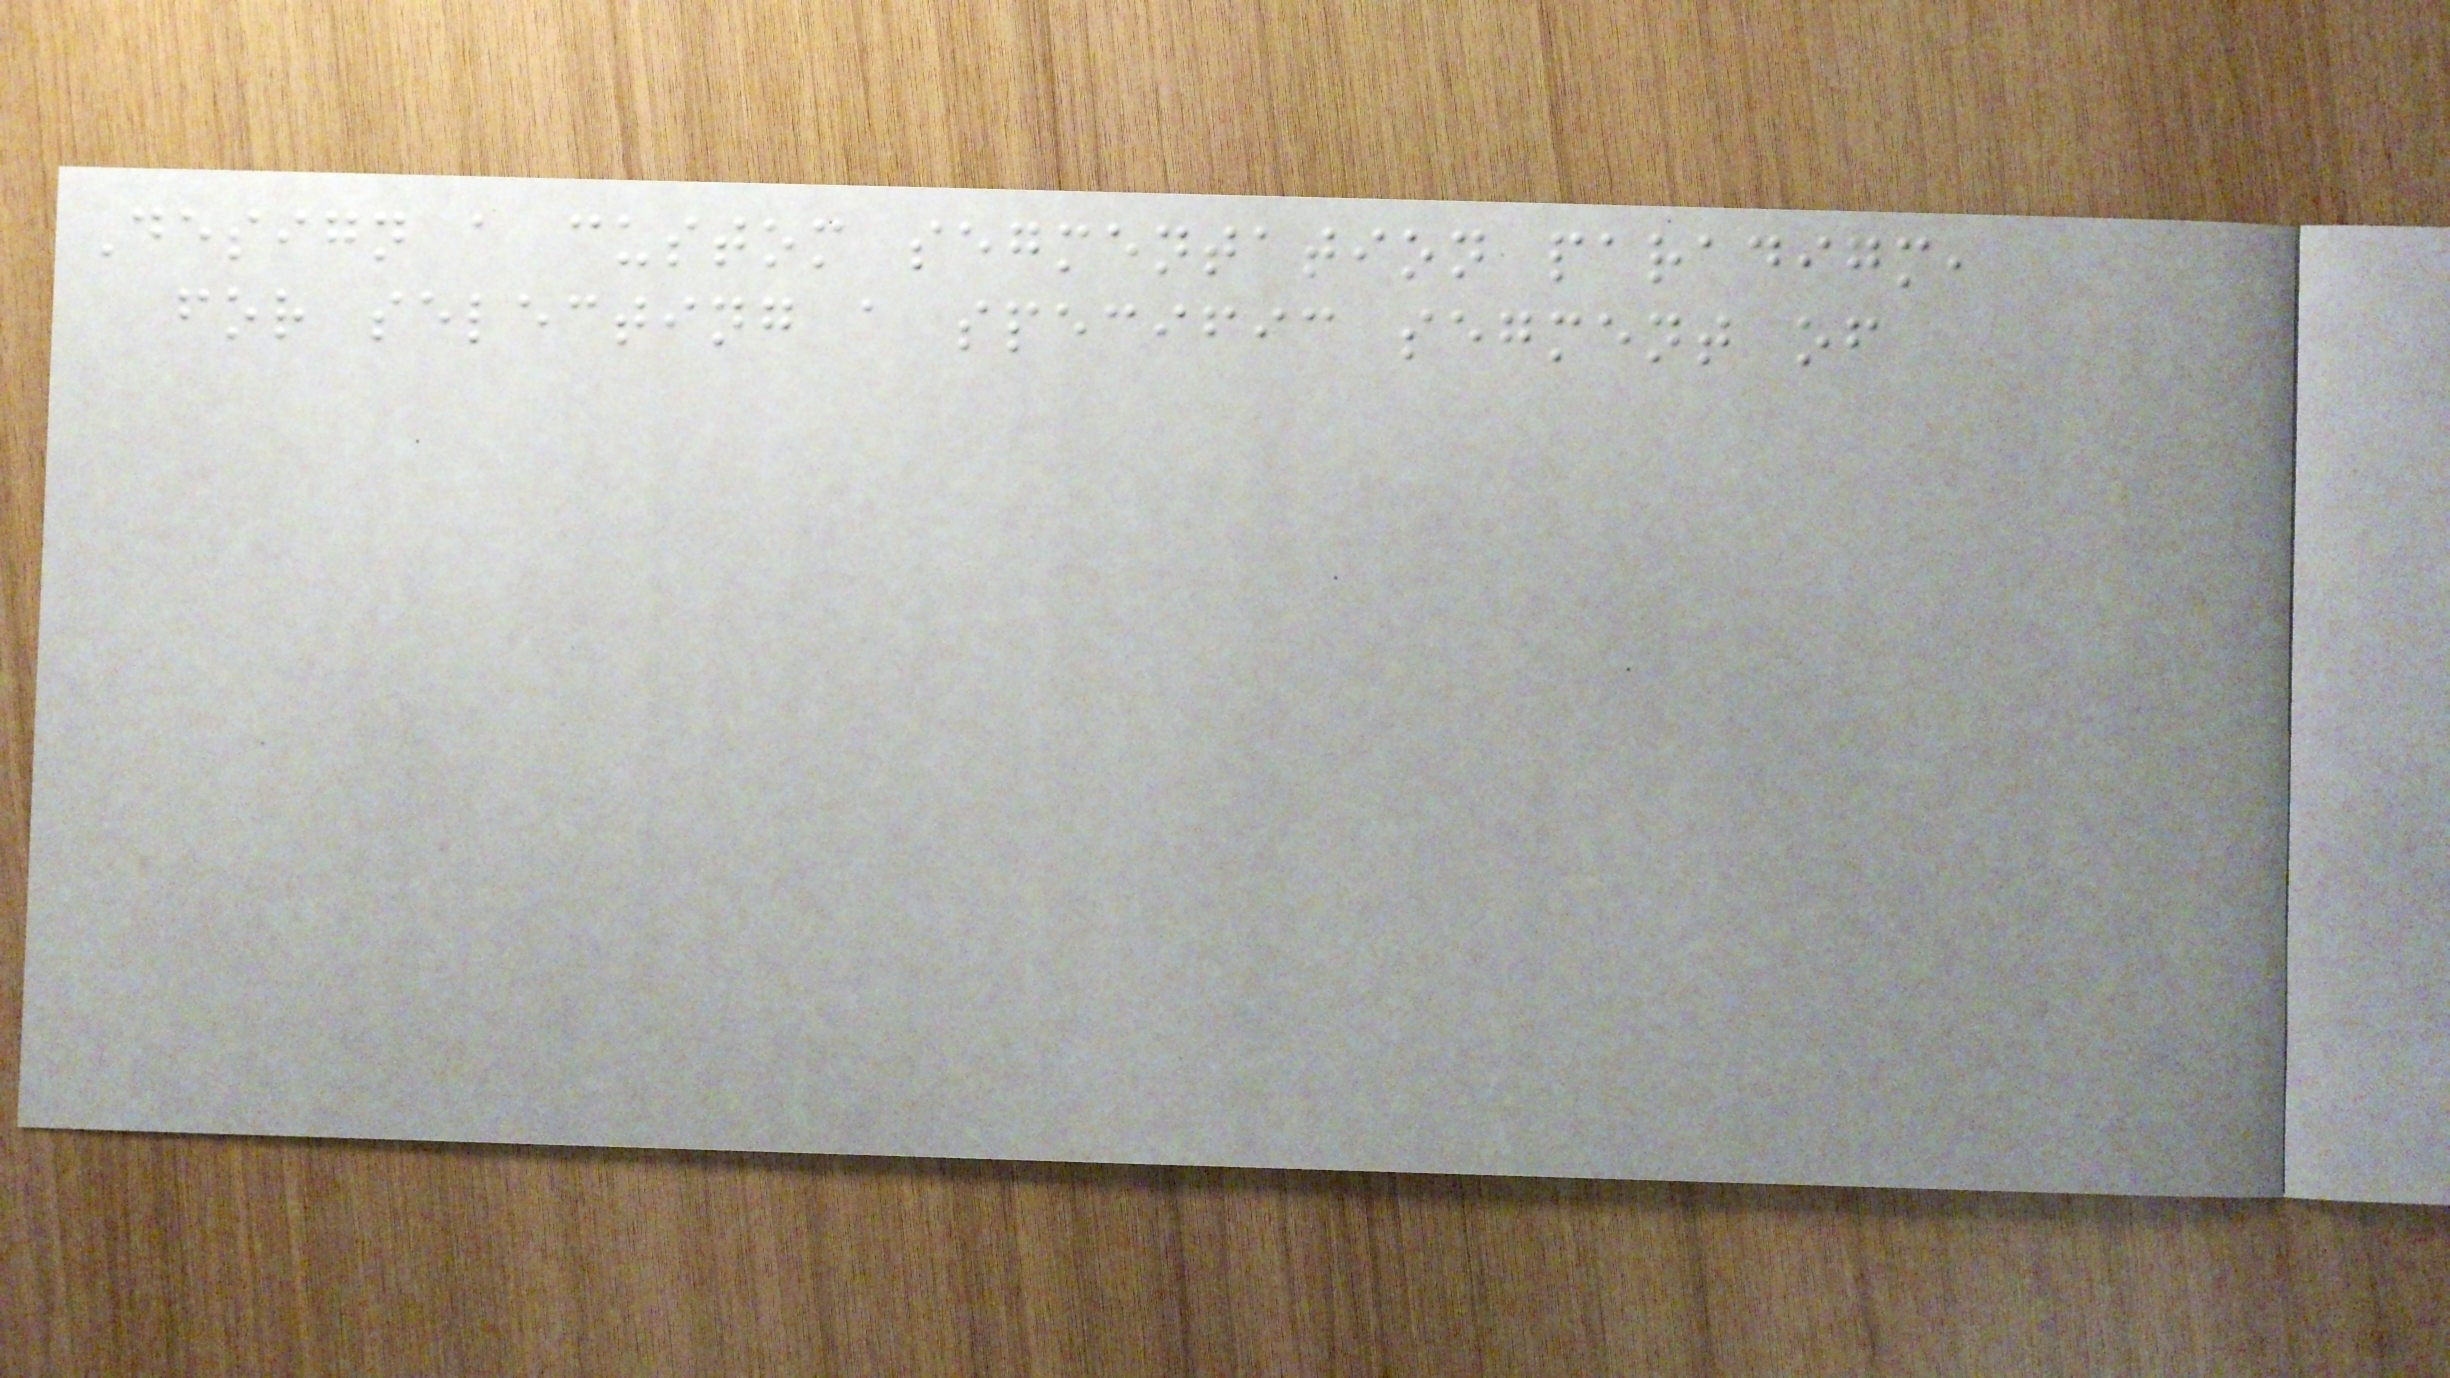Design a custom segmentation paradigm,
for selecting a specific segment of
